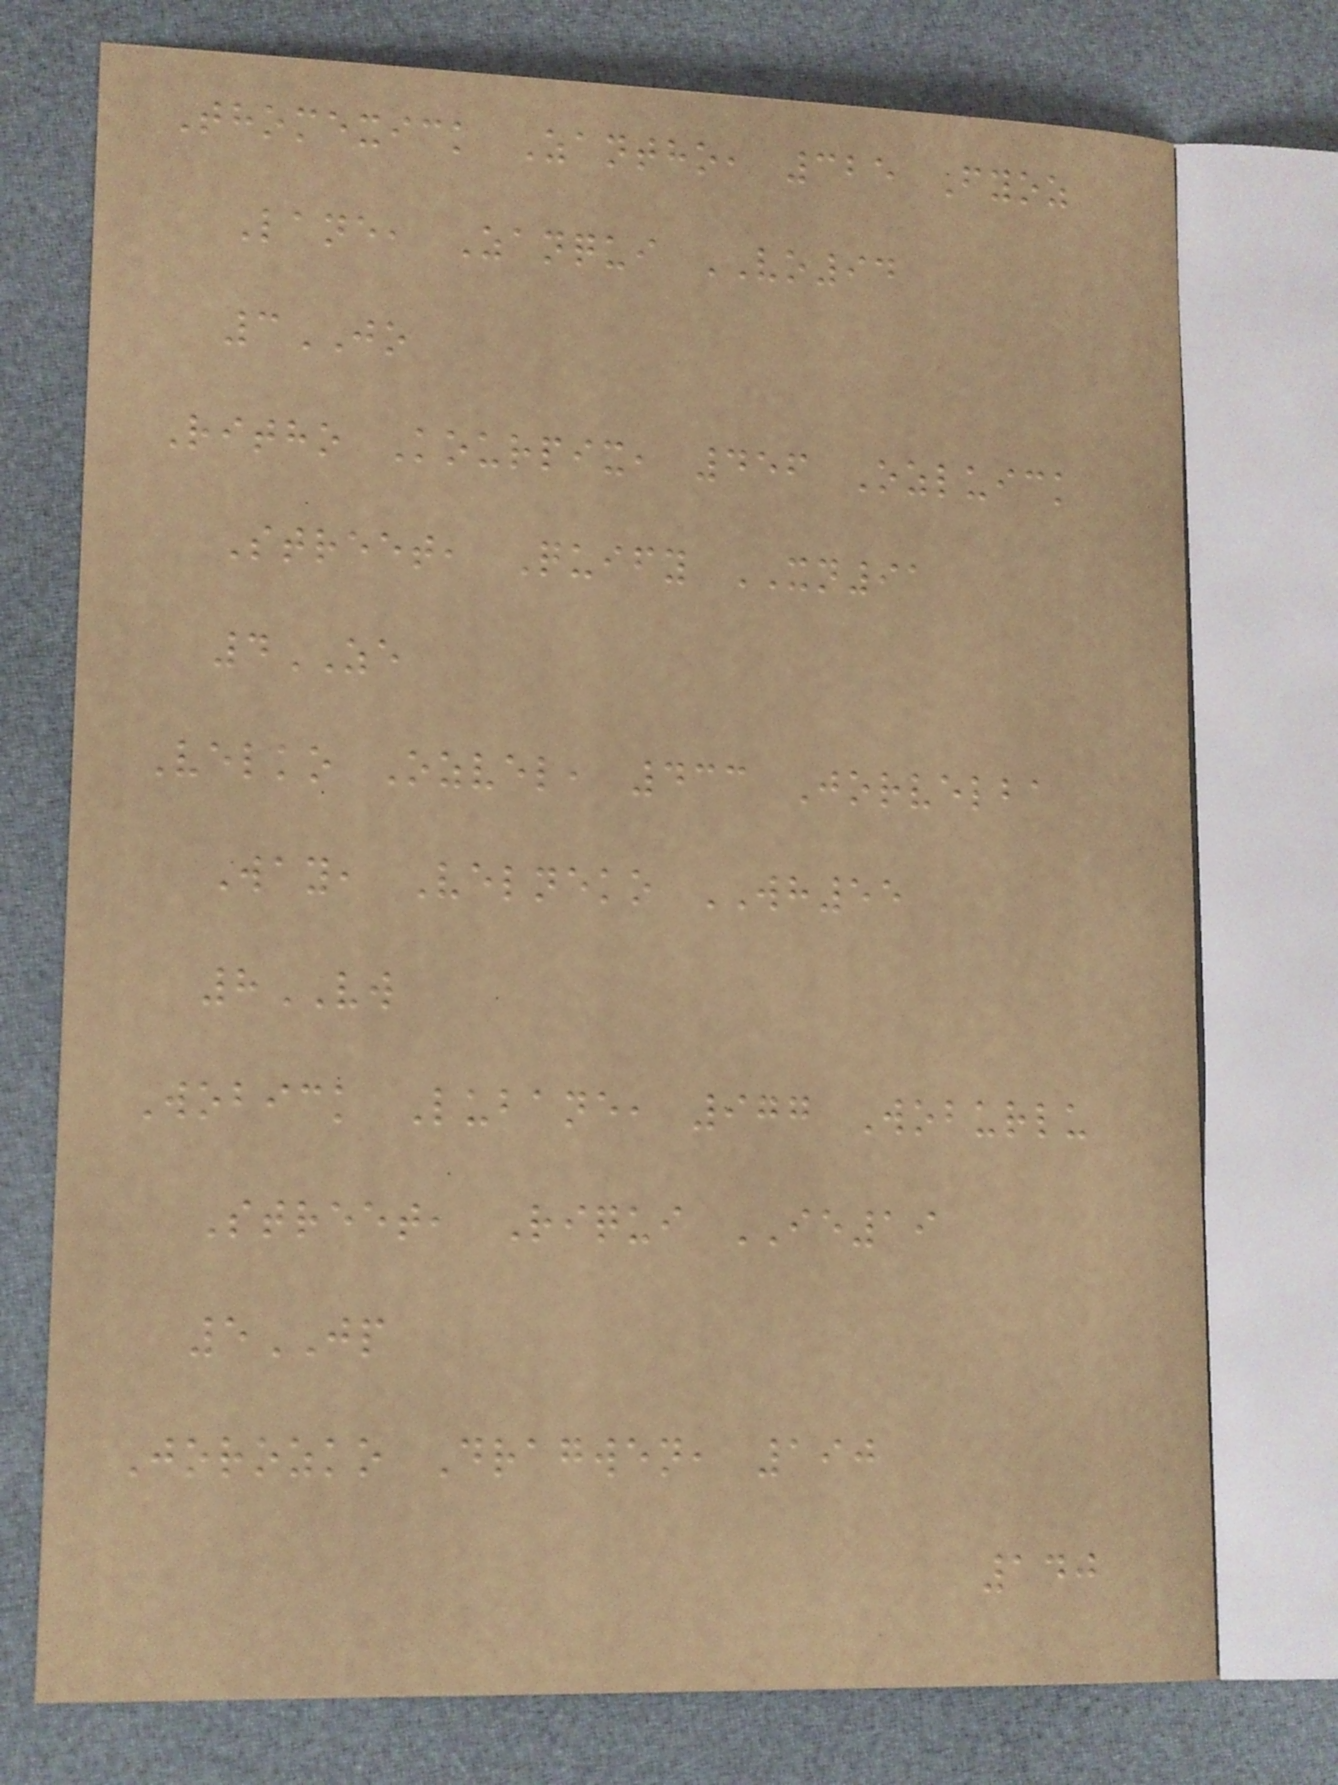Thomexick Zantho, 325 Fyoz
Lane, Zanqui VO94
3JO
Ritho Kourpix, 456 Ozluick
Street, Quify XN91
4ZE
Velko Ozvel, 433 Jorvelba
Way, Velneko WH55
8VW
Wobick Lubane, 977 Woburlu
Street, Riqui IE19
5JP
Jorozko Dragwen, 190
140
